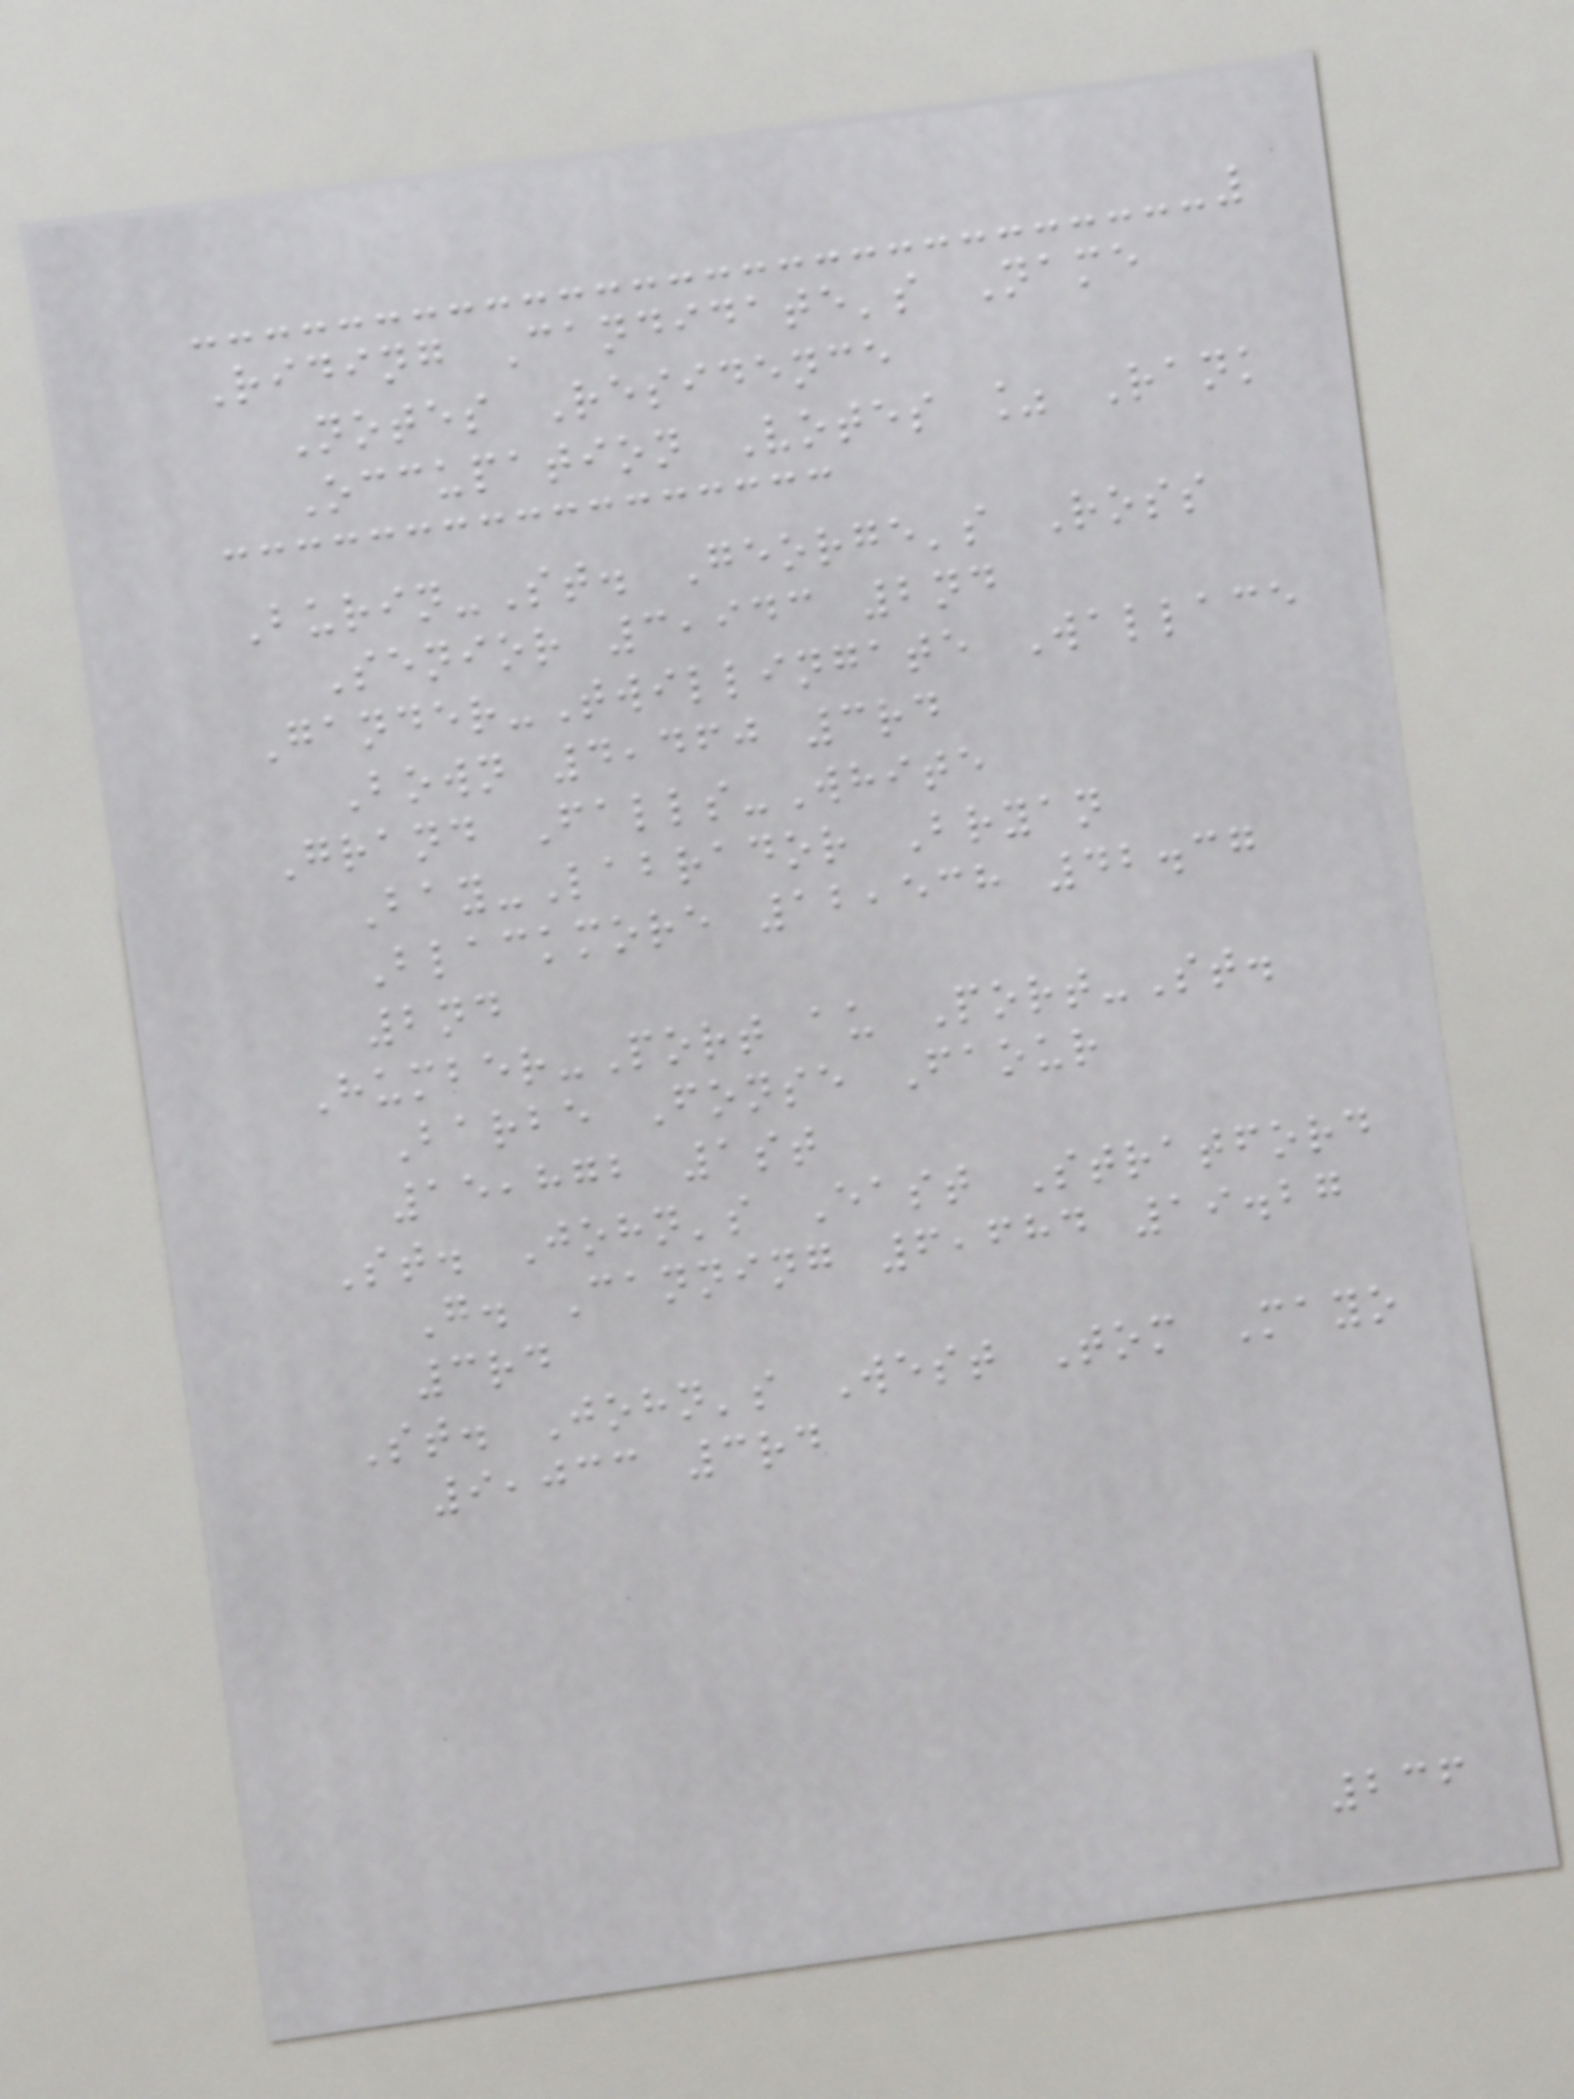Riding Candidate's Name
Notes Residence
Occupation Votes % Rank
Burin-St. George's Ross
Senior 3,943 2nd
Gander-Twillingate Wallace
Bown 4,460 3rd
Grand Falls-White
Bay-Labrador Bryan
Blackmore 12,538 42.37
2nd
Humber-Port au Port-St.
Barbe Fonse Faour
15,872 1st
St. John's East Stratford
G. Canning 6,684 19.27
3rd
St. John's West Tom Mayo
9,033 3rd
236
